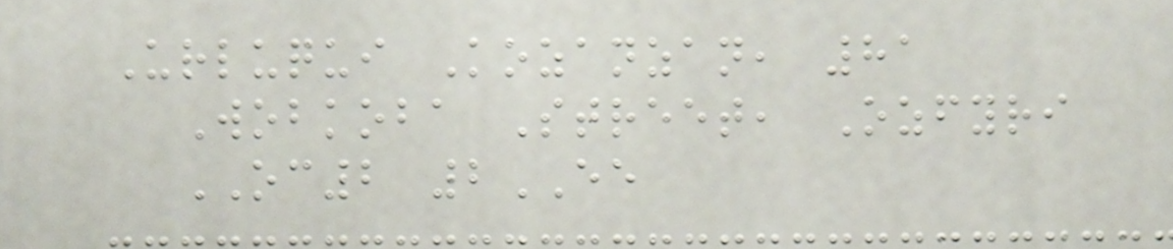Urluqui Kozanzan, 81
Wobkoba Street, Ozfyri
OC2 2EE
